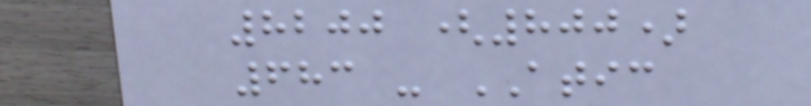8200 (800)
683 - ATIC
